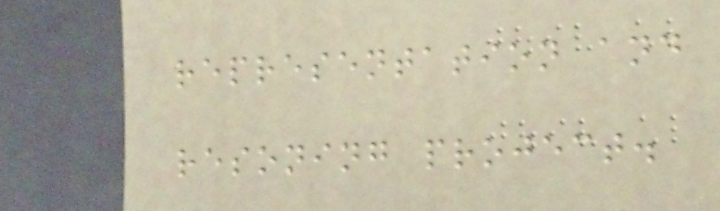representation and
resoning project.
